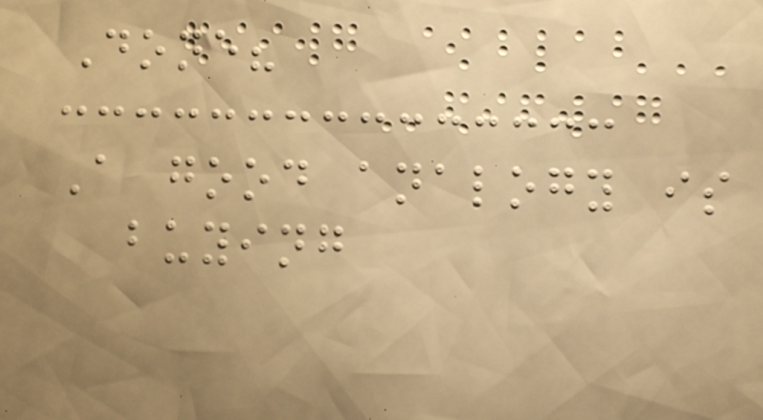Done?
A good analogy is
buying
